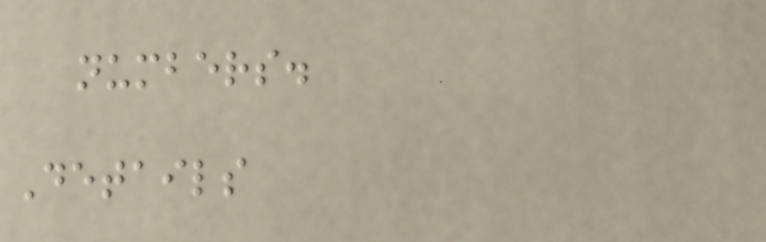numbers.
Details
